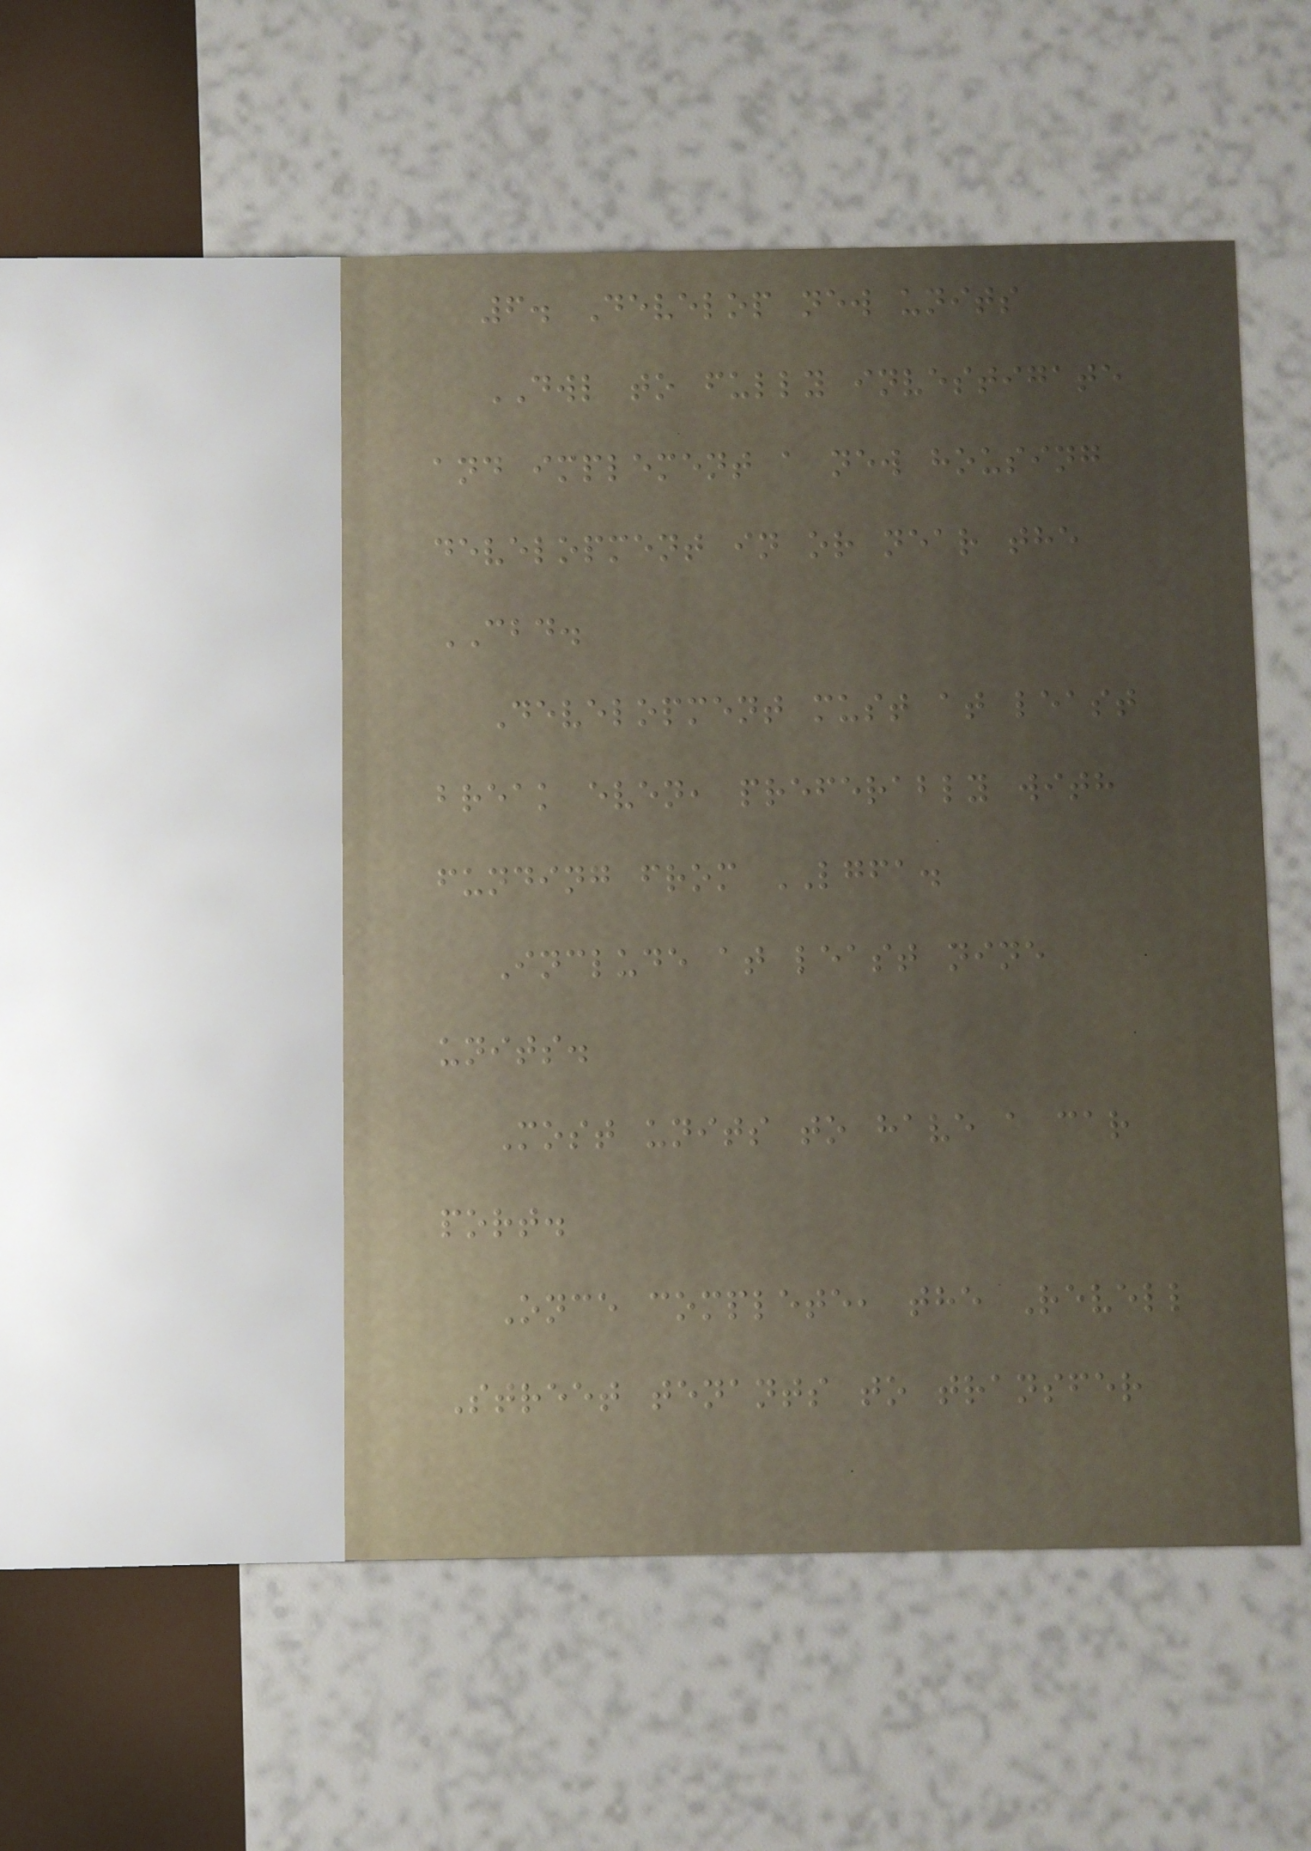6. Develop new units
DWL to fully investigate
and implement a new housing
development in or near the
CBD.
Development must at least
break even, preferably with
funding from LGFA.
Include at least nine
units.
Most units to have a car
port.
Once complete, the Revell
Street tenants to transfer
